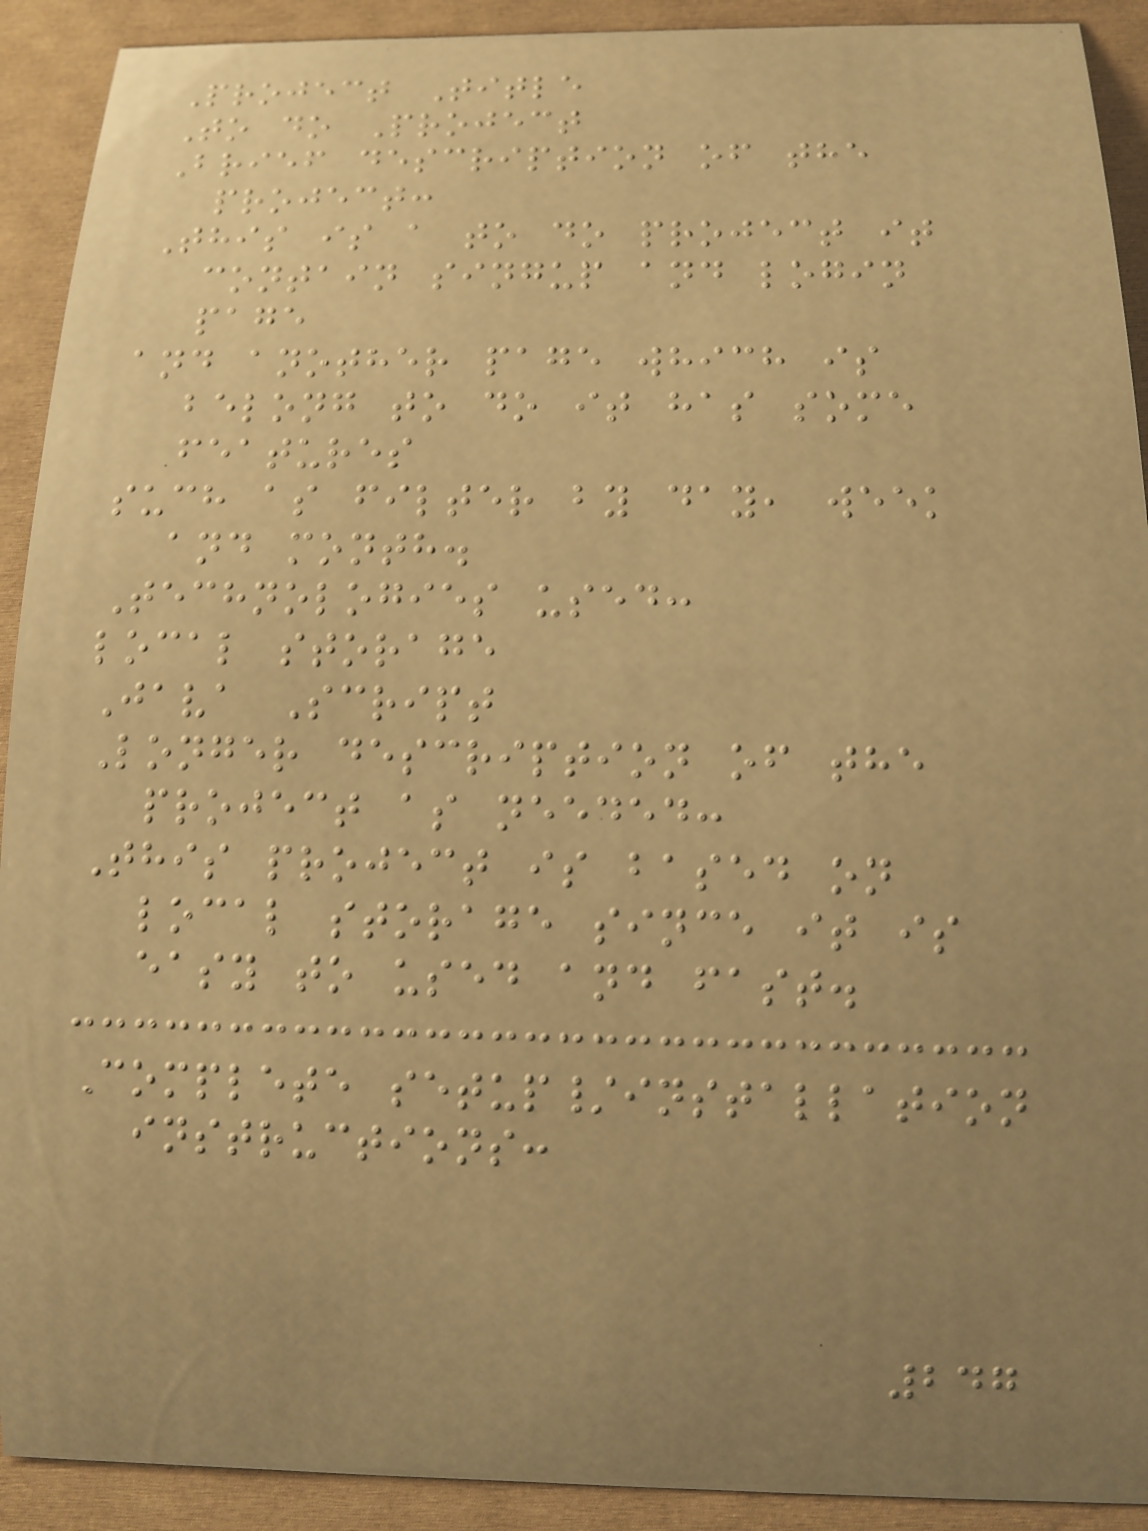Project Title
To do Project
Brief description of the
project:
This is a to do project it
contain singup and login
page
and another page which is
belong to do it has some
features
such as filter by day, week
and month.
Technologies used:
local storage
Java Script
Longer description of the
project as needed:
This project is based on
local storage since it is
easy to used and fast.
Complete setup/installation
instructions:
247
